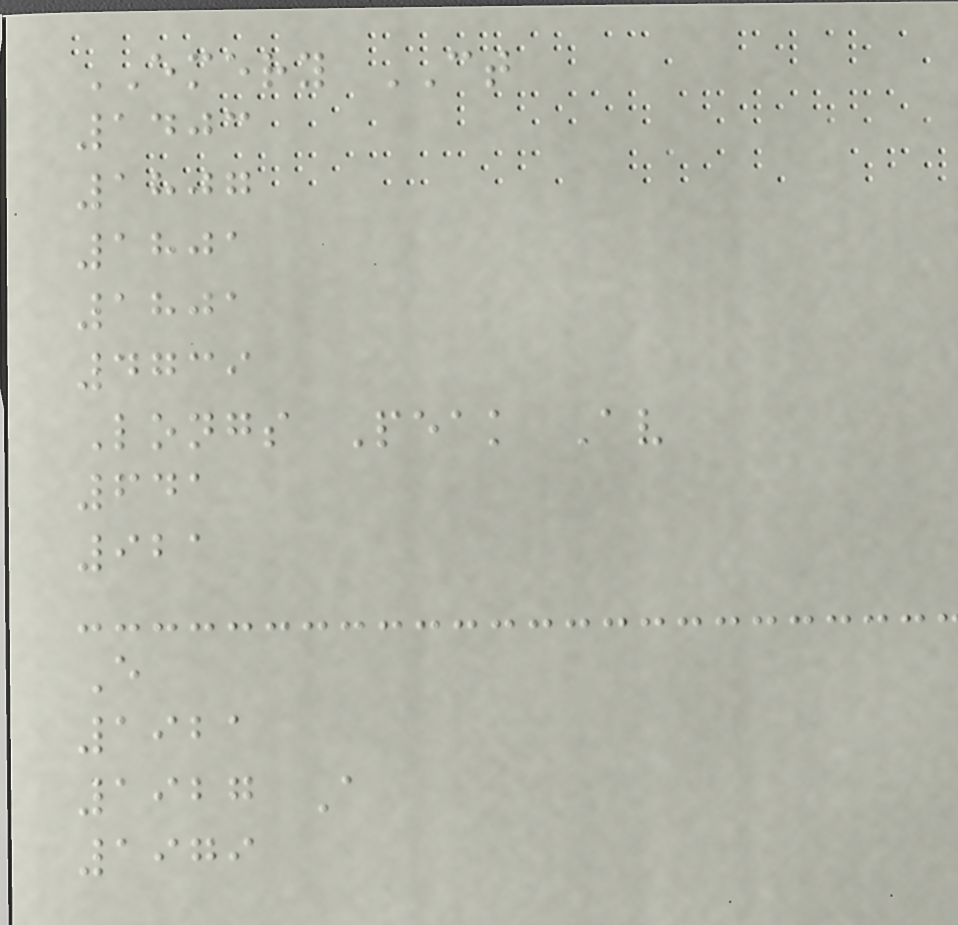EMERY CT
1403
1807
1801
1801
4739
Longs Peak Av
641
921
E
1921
1927 A
1979
